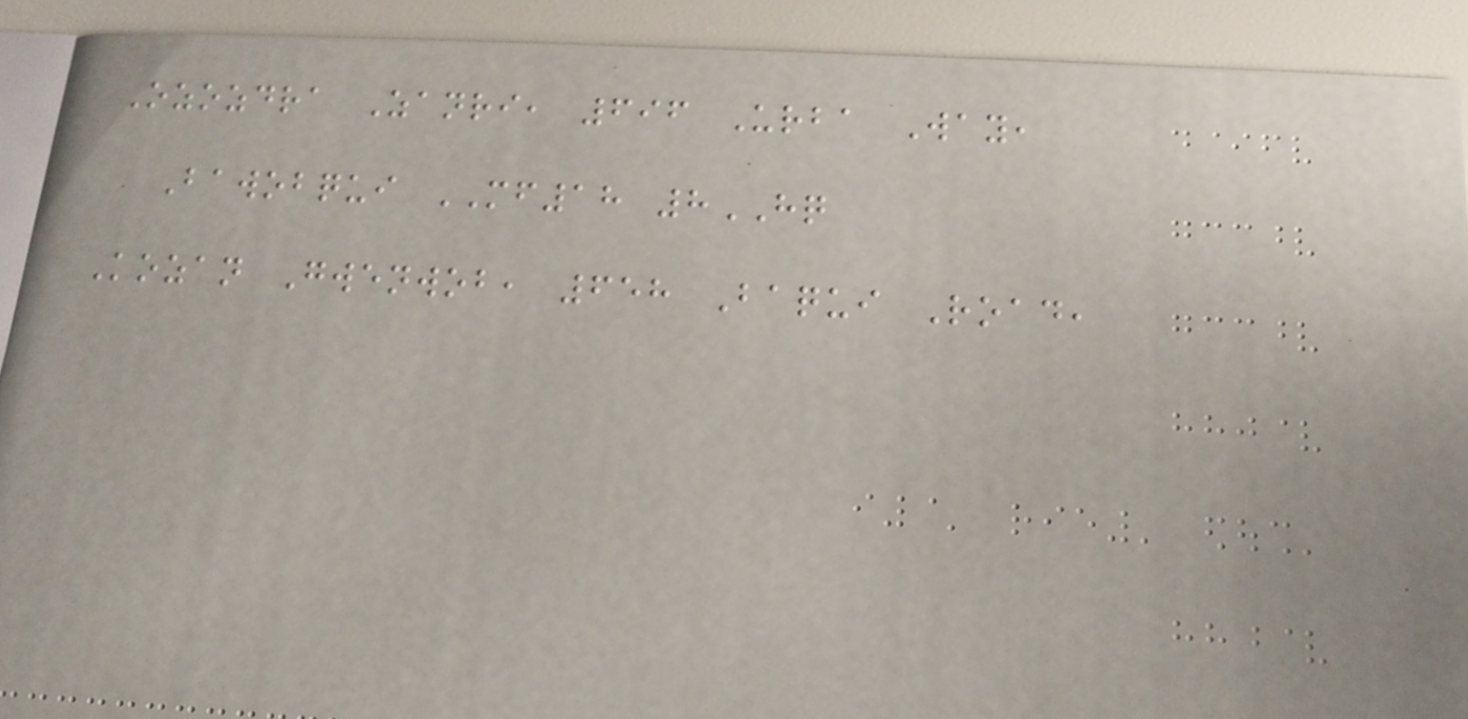Ozozdra Zanri, 696 Urba Way,
Bawobqui MF18 8HQ
Kozan Gwenwob, 658 Baqui Road,
